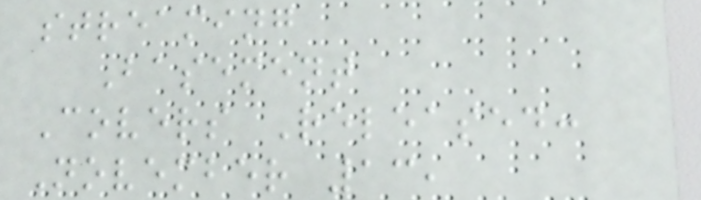streaming
Basement
Covers Released:
November 13,
